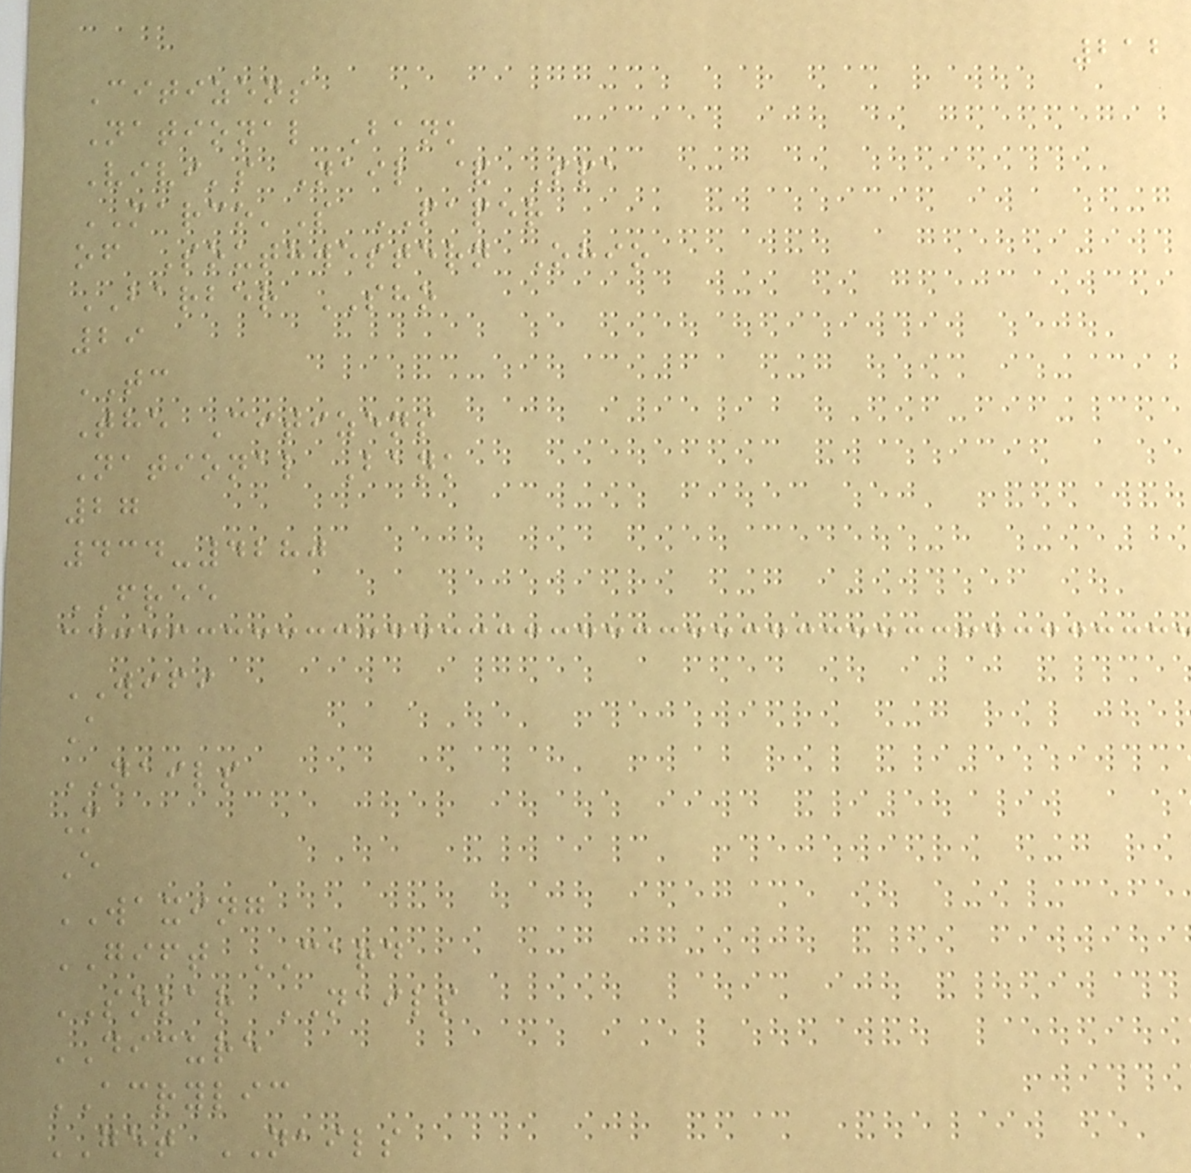212
Citizens
National Bank
Vivi's Nail & Spa
MARCO'S PAPER
of Southwestern Ohio
BARBER SHO
29
TC
The Citizens
National Bank
27
434-4280
FREE
WIFI
A
NAILS
M
E
WAXING
GIFT CARD
SOLAR NAILS
DICURE
ACRYLIC
GET NAILS
